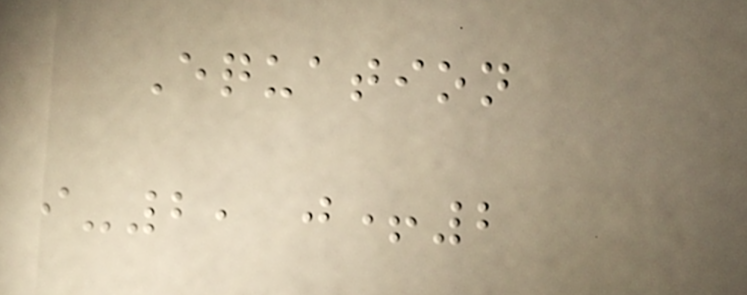Equation
i-2, j+2
